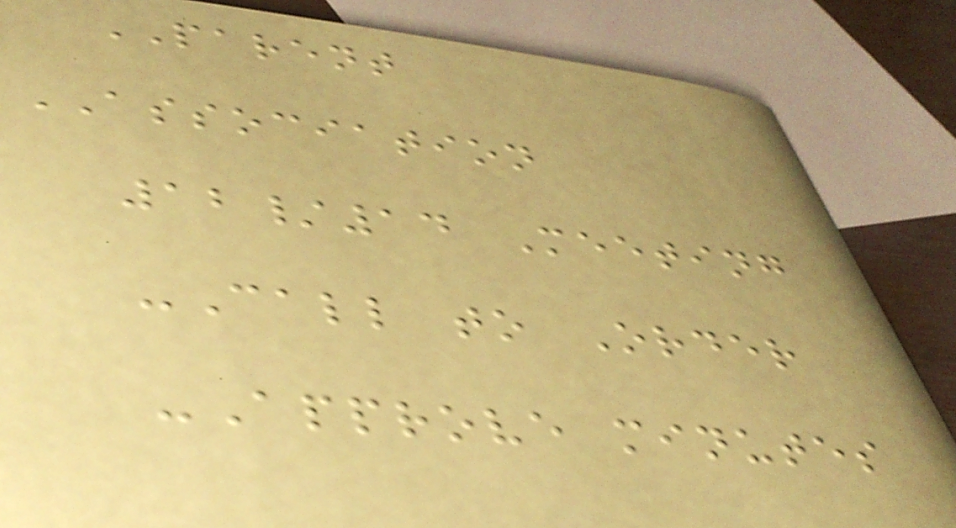PARENT
ASSOCIATION
12/14 Meeting
-Call to Order
-Approve minutes
